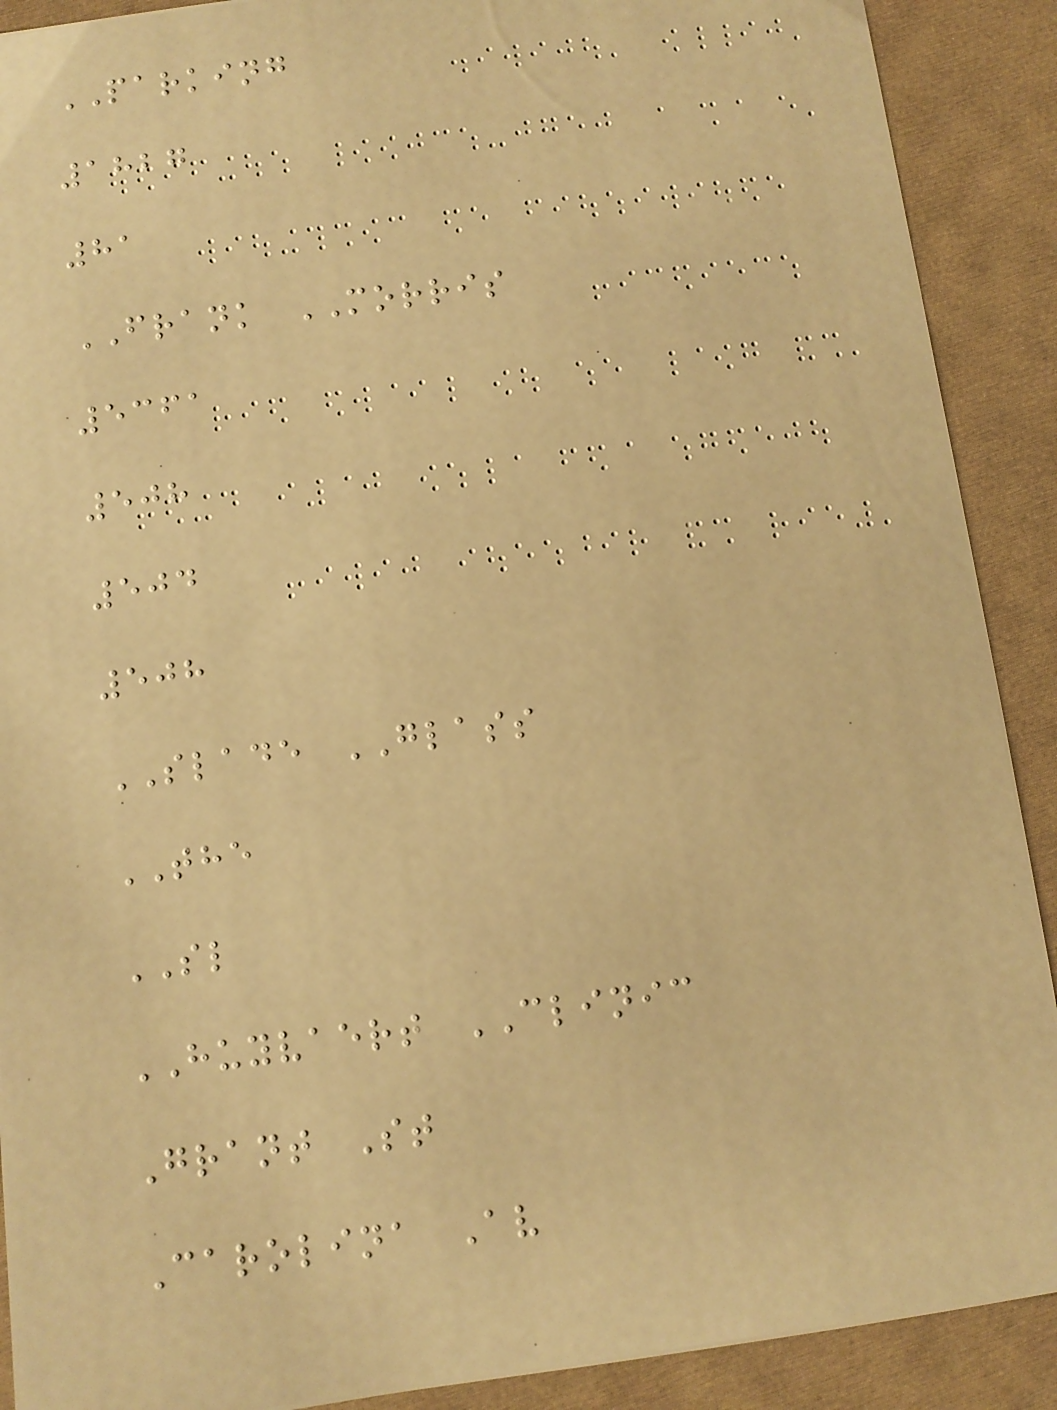PARKING
1827
81
FRANK MORRIS
5361
508
504
508
SLADE GLASS
THE
SL
HUYVAERT CLINIC
Grant St
Carolina Av
